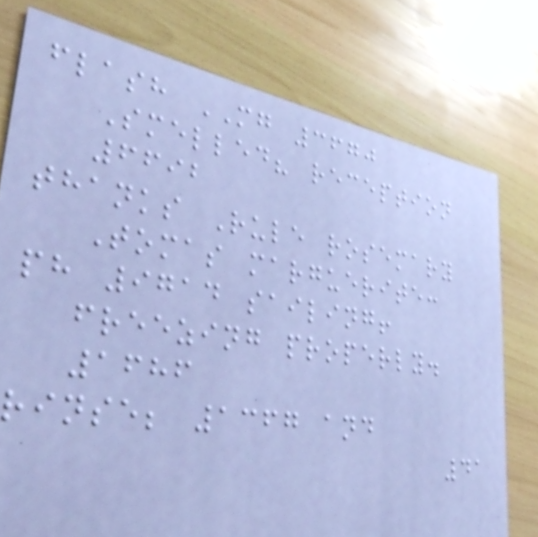flash MG 3670
Smelled? reception
6692
thanks Rule rosemary
Tomas marguerite:
ph 9714 sailing!
freezing properly.
1686
rinse; 1367 and
41
